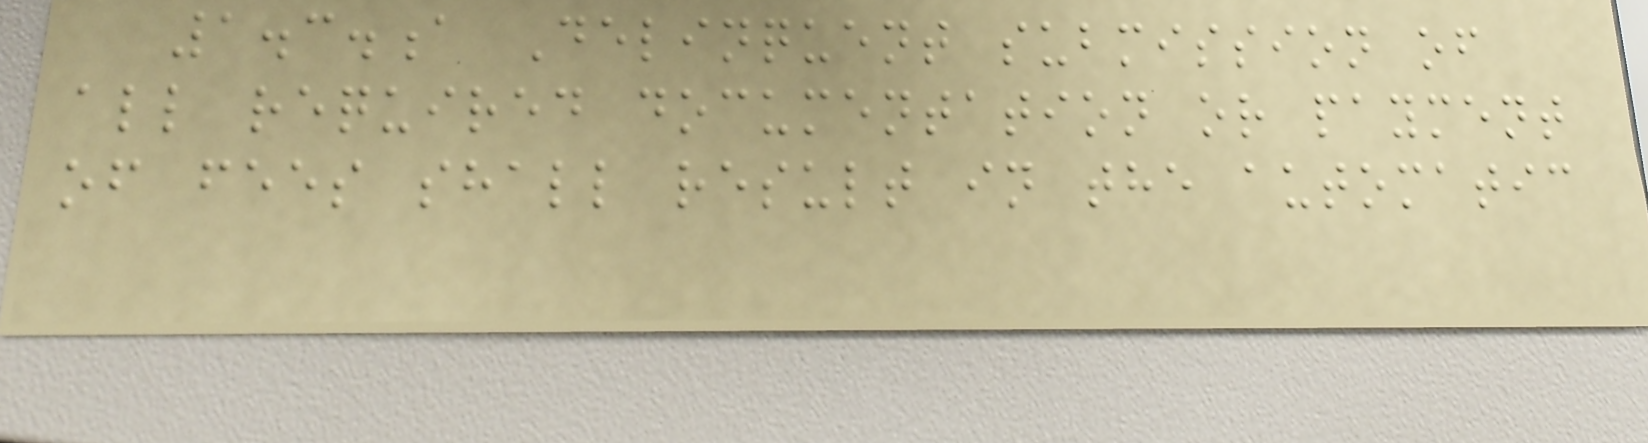1.3.a Delinquent submission of
all required documentation or payment
of fees shall result in the automatic
